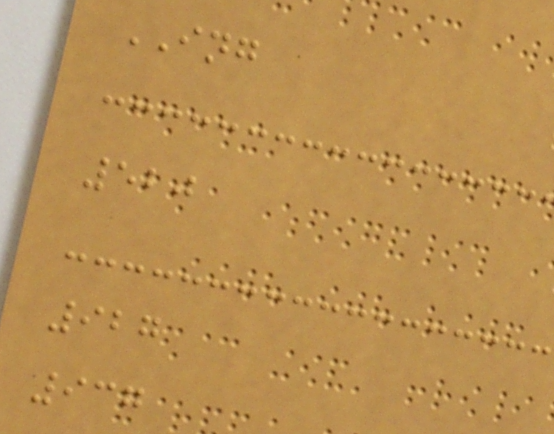ING
520
927
937
